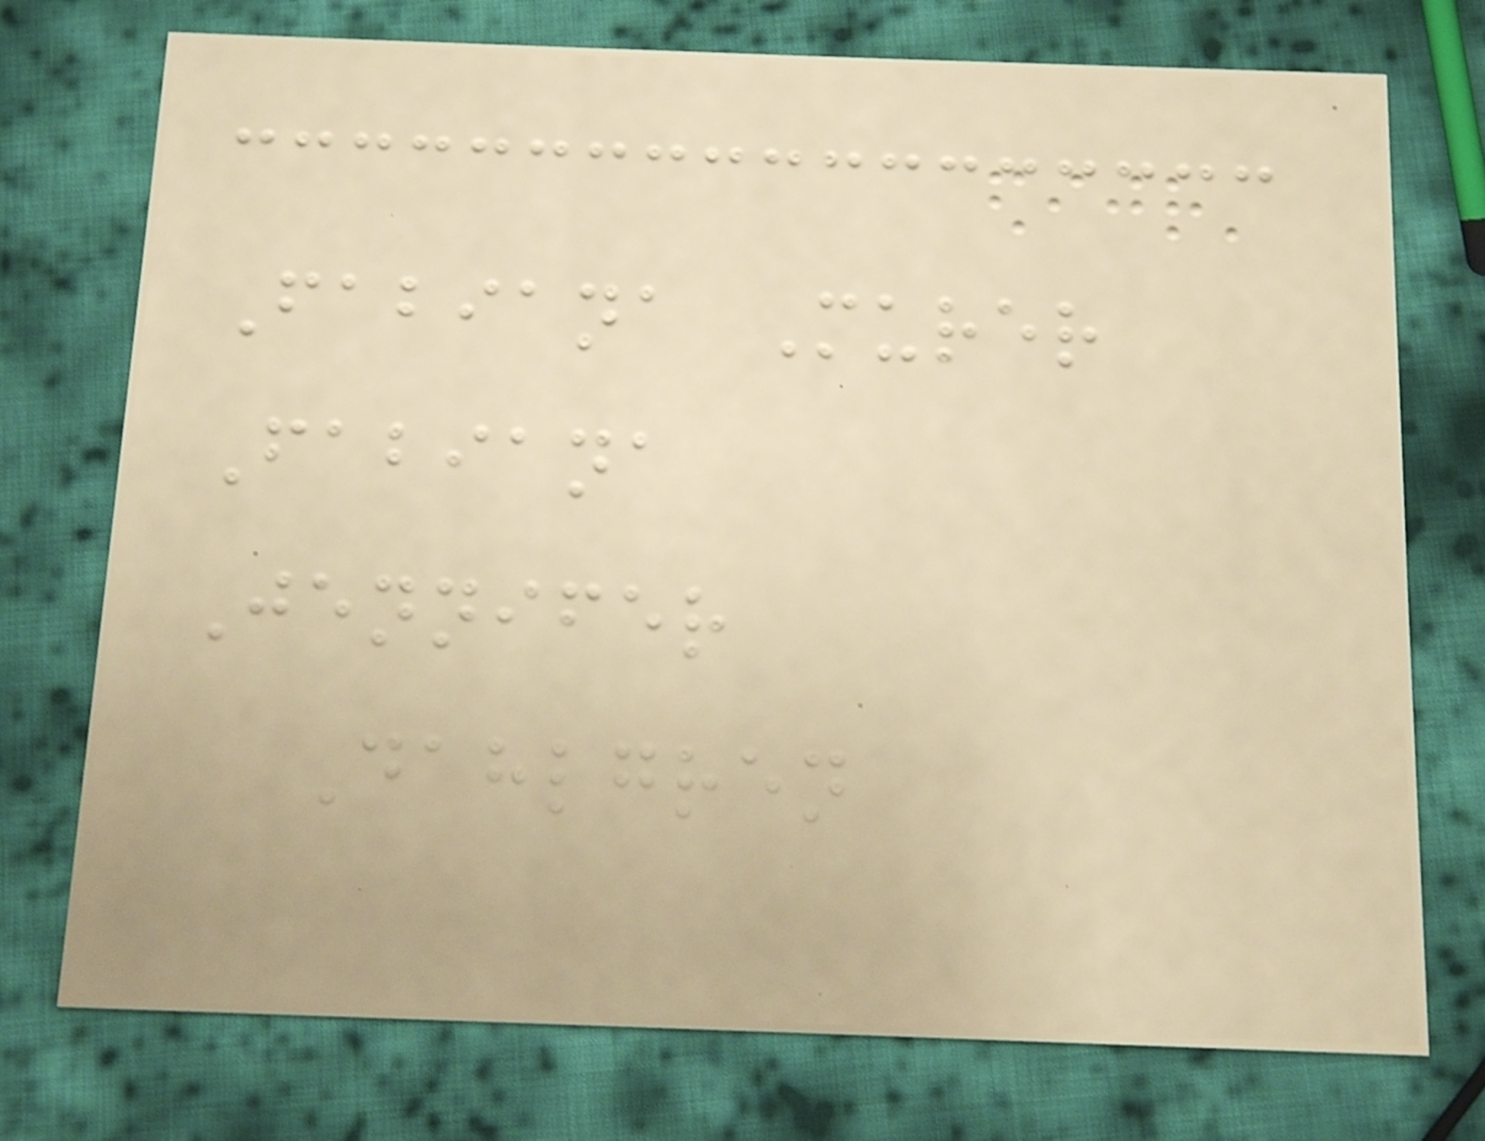Fabiana Murer
Fabiana
Jennifer
Dahlgren
